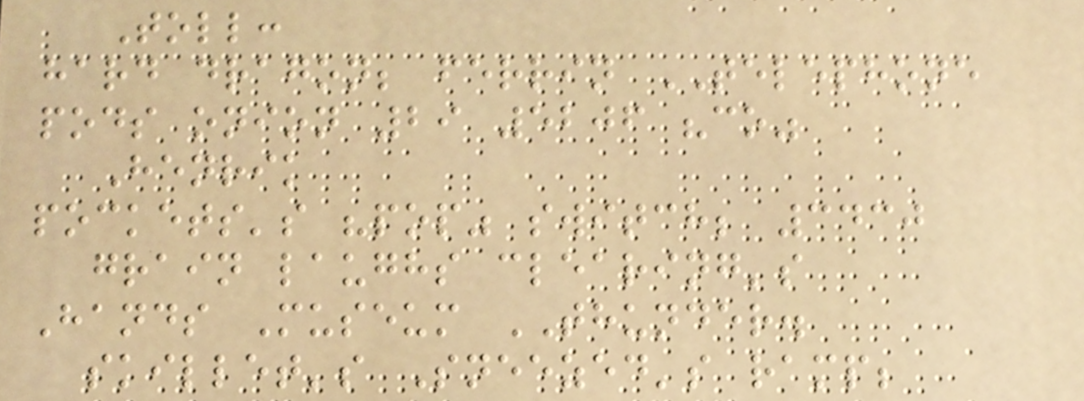Toll:
hard dragon; ferrin TELEPHONE
pods onion 29 5206 "co"
Henrik
pockets's "pop" switch; 3430
grain laughs clearing's
Hands Museum THUNDER.
skillet's Sneezed's ramp;
